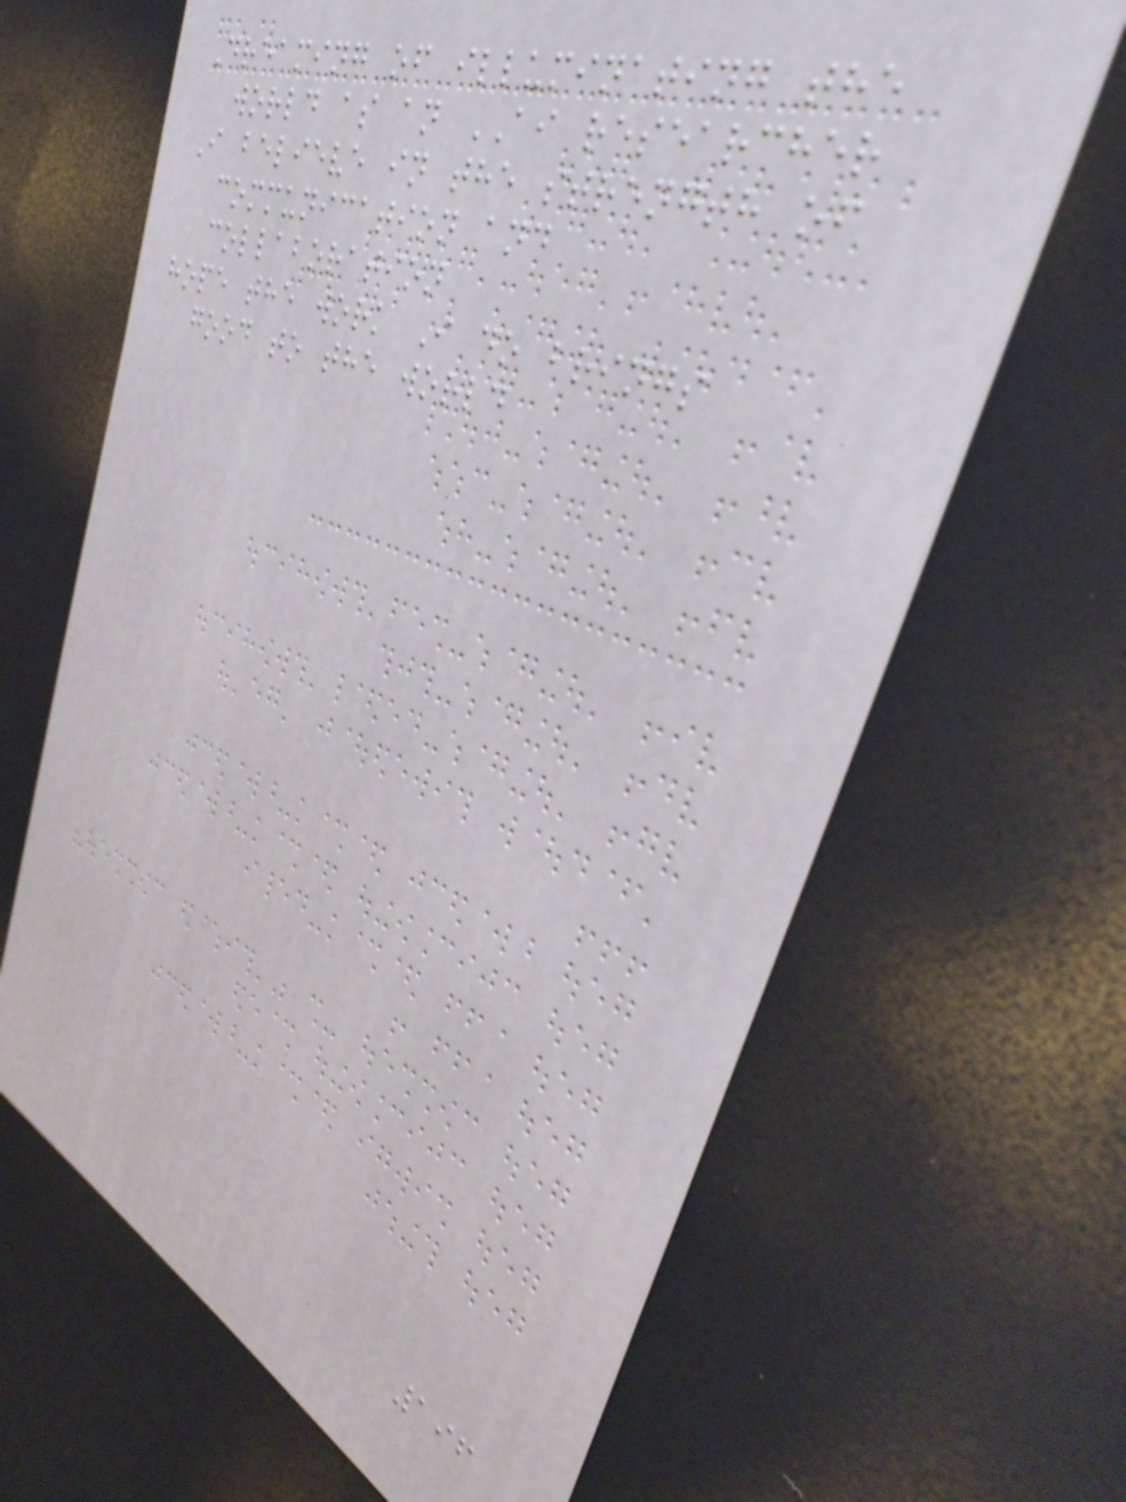Dreaming of illuminating the
world as an AI researcher
I believe in the strength of
communication and
collaboration
hope the work I do brings
good to the world
196
